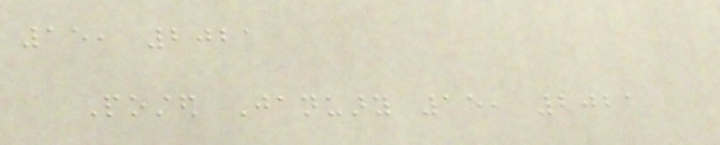15, 2021
Posted January 15, 2021
